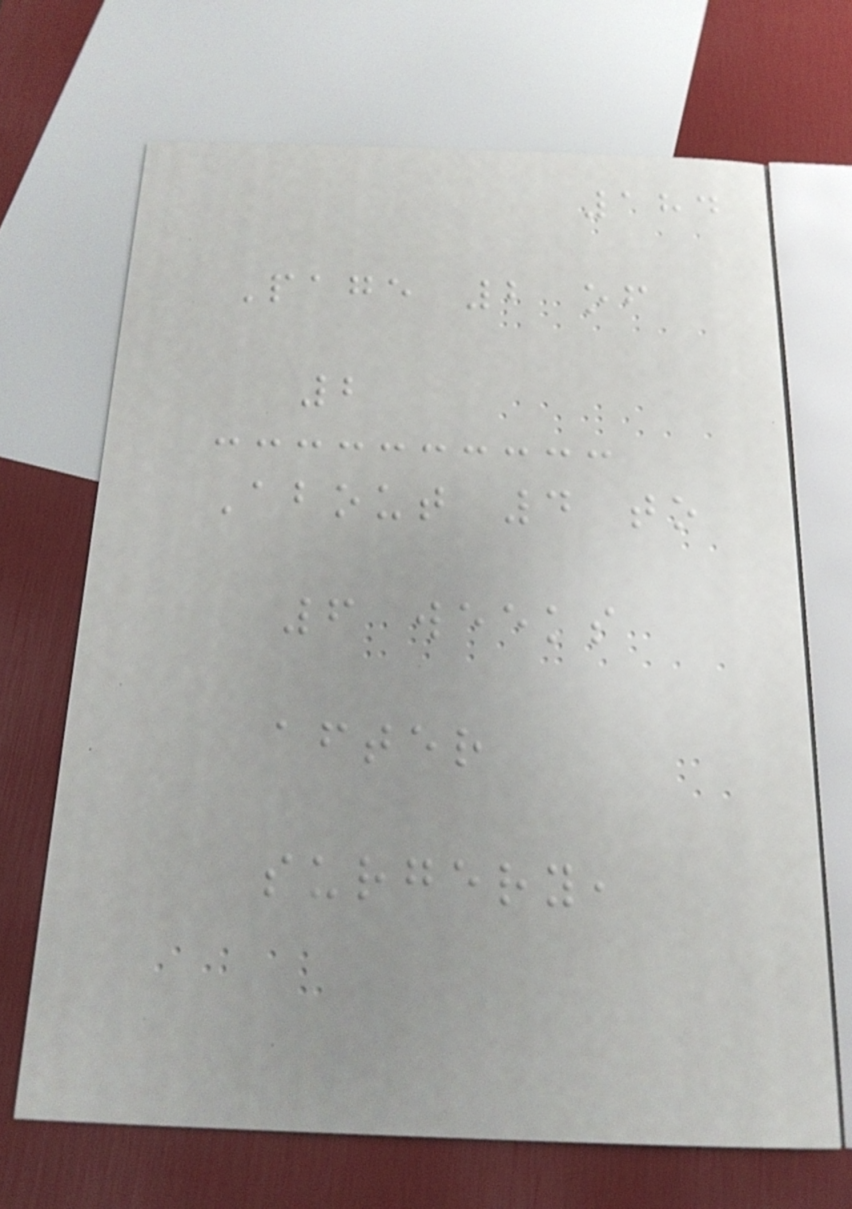184
Page 2 of
2
About 4 to
6 weeks
after
surgery,
